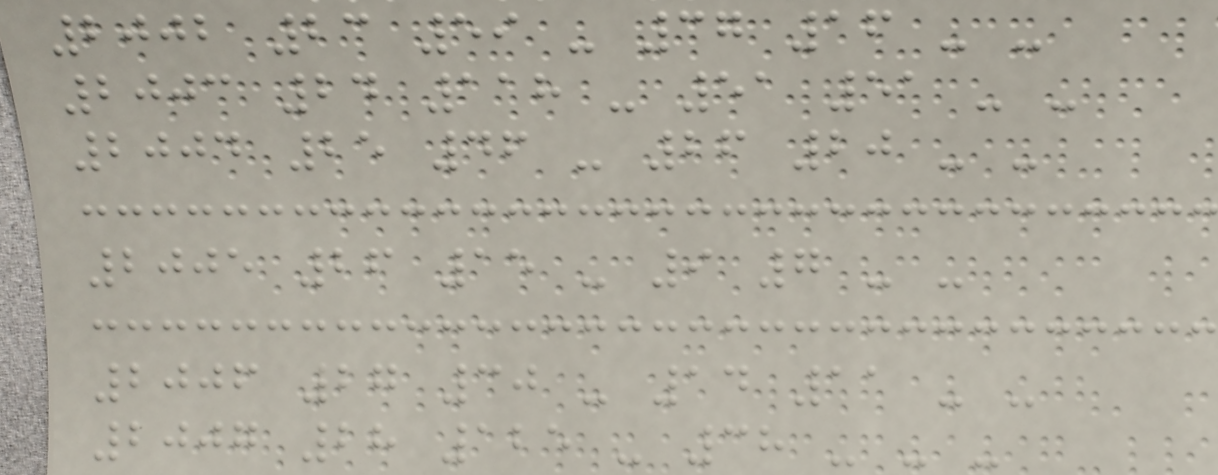2002 23 59 - 37 16 - -
2003 24 118 - 51 51 - -
2004 25 46 - 26 20 - -
2005 26 15 - 9 7 - -
2006 27 30 - 14 11 - -
2007 28 125 - 38 - - -
